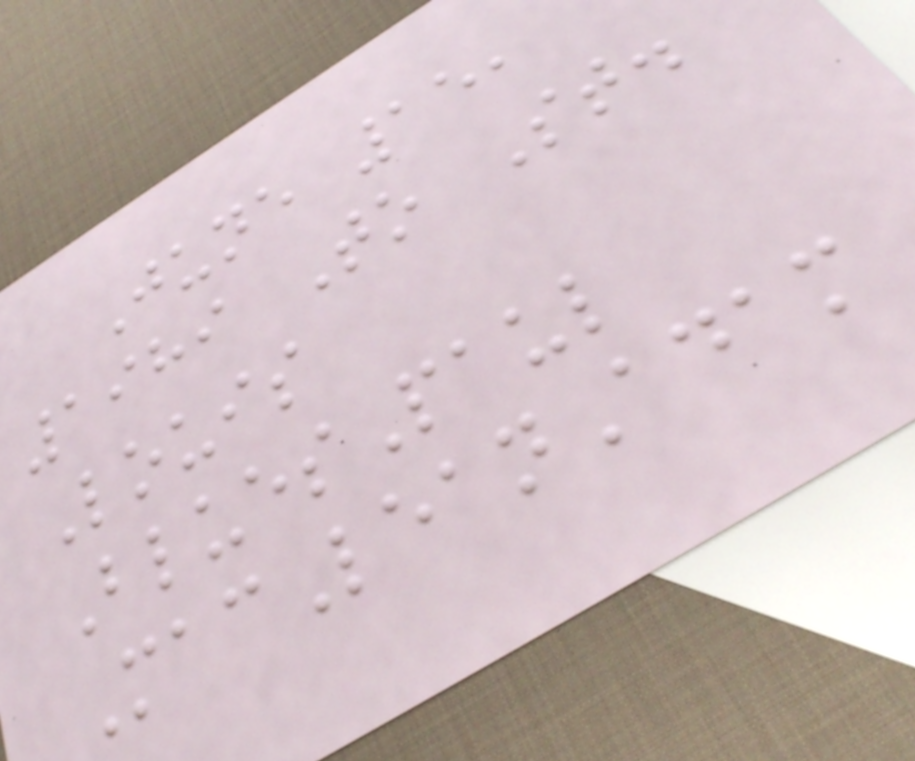June 15,
1989 To St.
Louis
BluesPaul
MacLeanAdam
